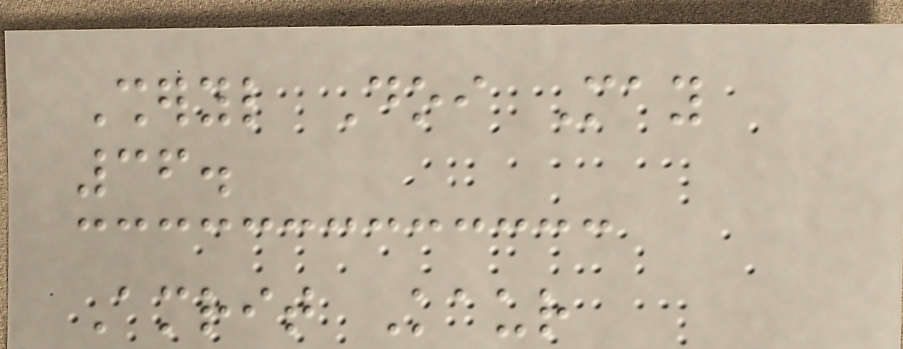Sheryl Doi May
36.
Amrit Kaur
